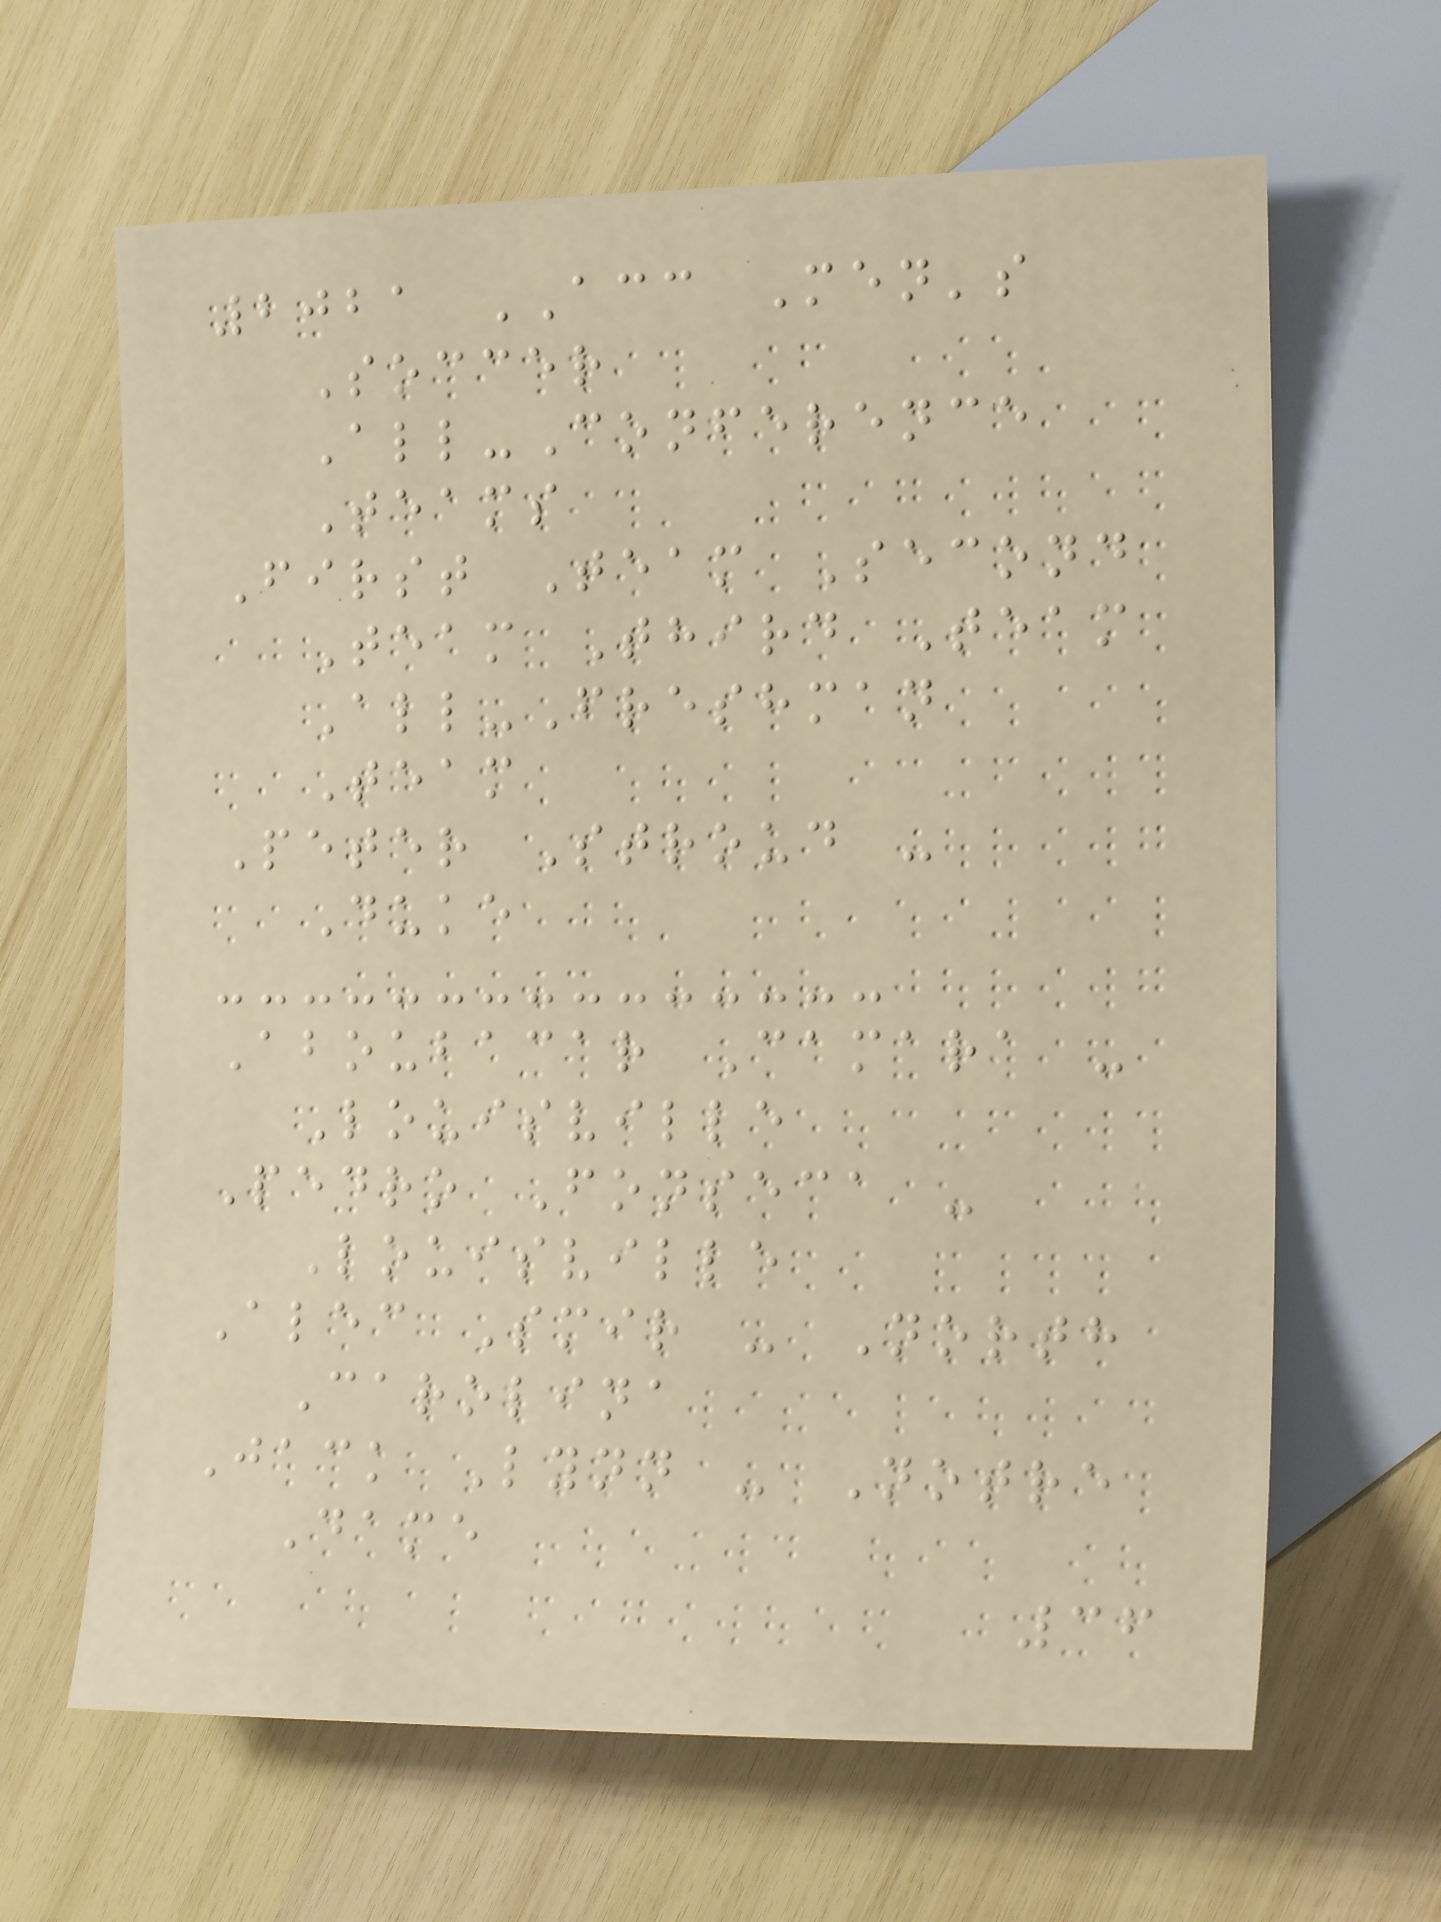2021 ACC Men's
Soccer
All-Conference
Teams
First Team Second
Team Third Team
All-Freshman
Team
Peter Stroud -
Duke
Aboubacar Camara -
Louisville
Pedro Fonseca -
Louisville
Alec Smir - North
Carolina
Jack Lynn - Notre
Dame
36
